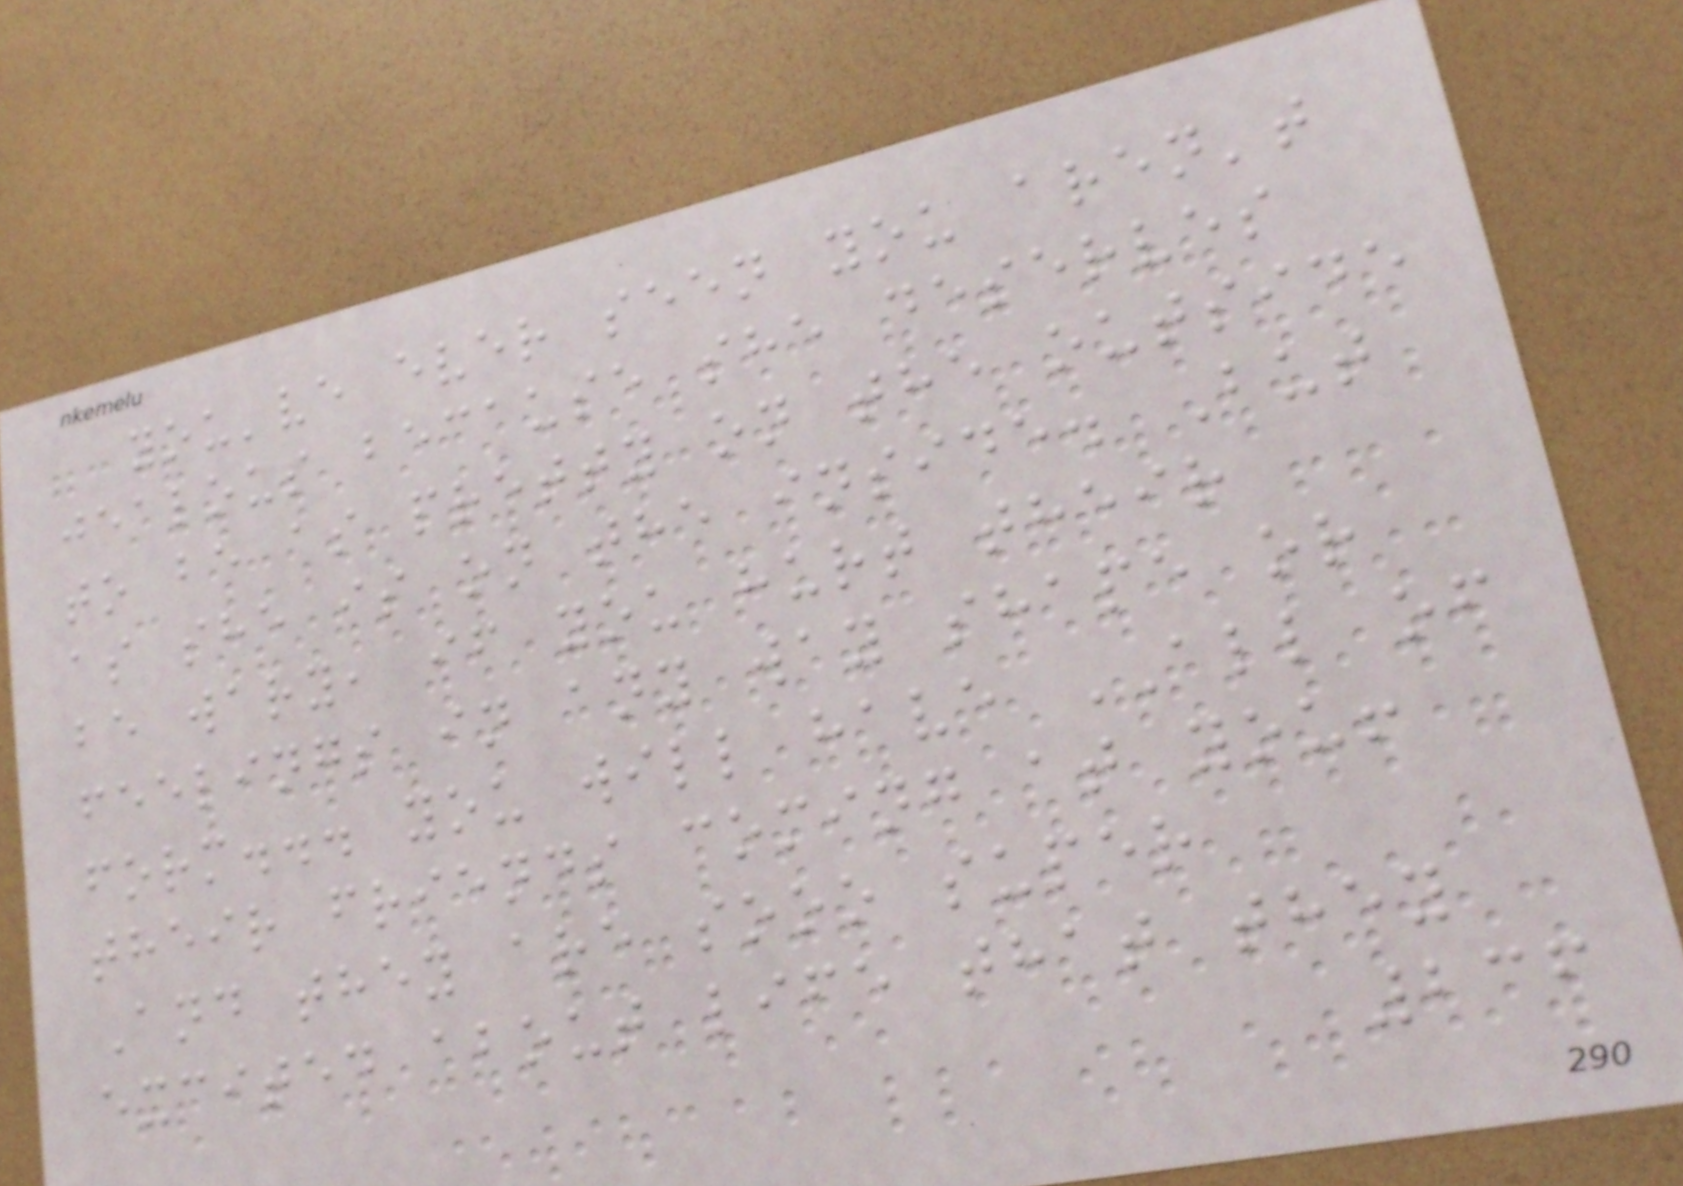you've ever seen you aren't
jealous because she deserves
to be as pretty on the outside
as she is on the inside. But
be wary, if you hurt their
feelings in any way shape or
form... you will have ALL of
their friends coming at you!
And they are sooo super
excited about life that they
236
